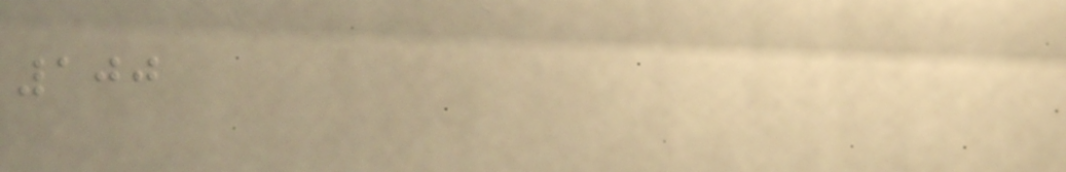100
